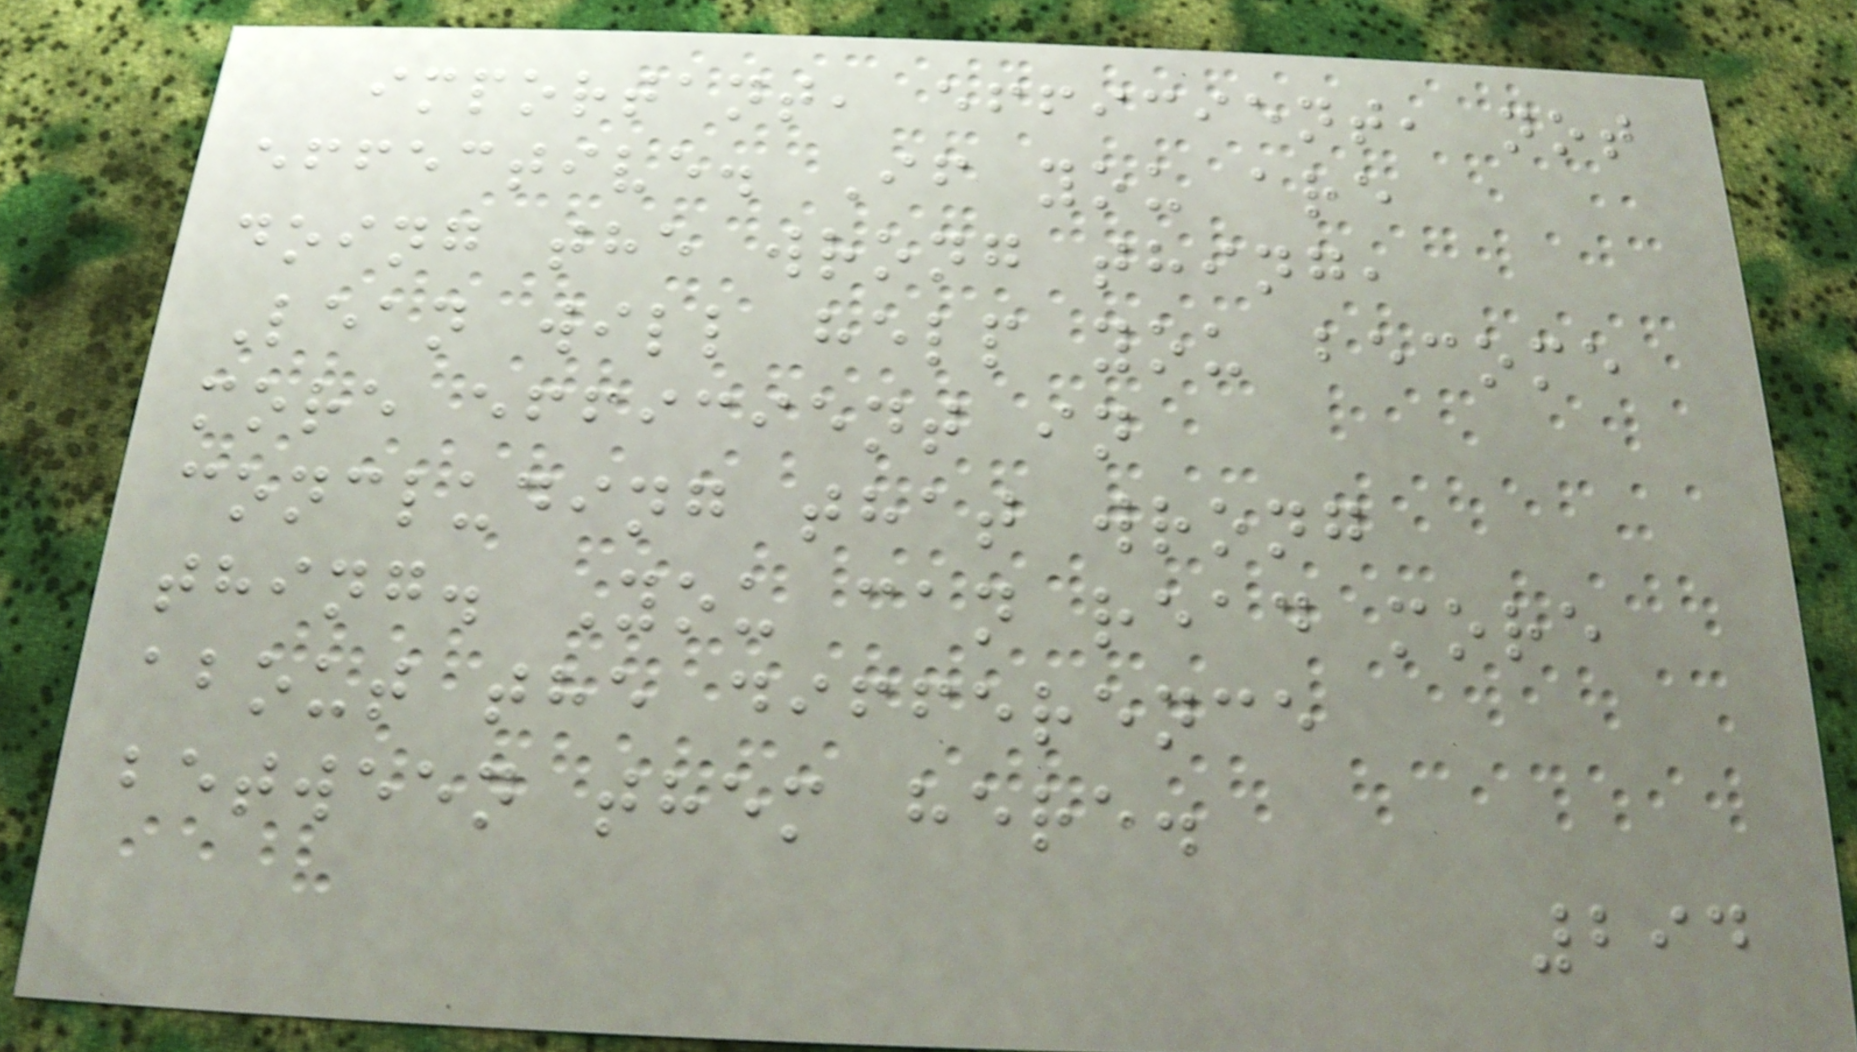important, efficient, not
effective. If you are
doing the wrong thing,
Lean will help you become
more efficient in
concluding that wrong
thing. You can read more
about the difference
between them here.
294
